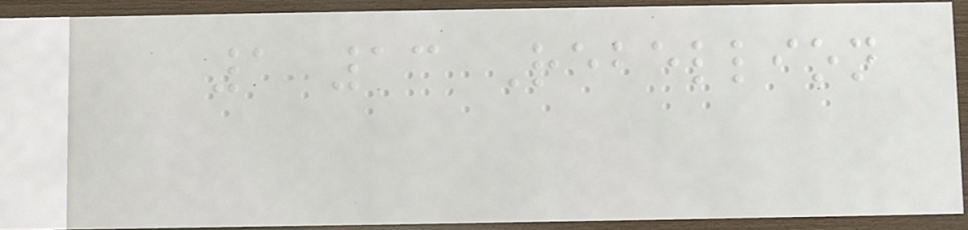1 13 Rebellion
